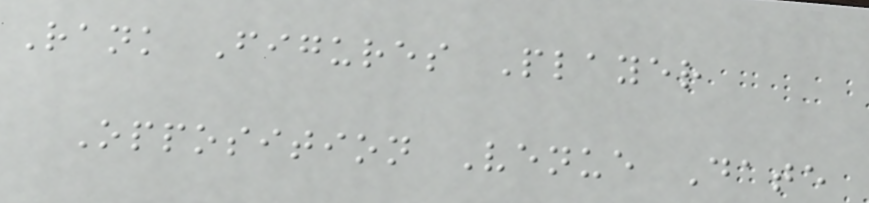Rank Figures Player
Opposition Venue Date
